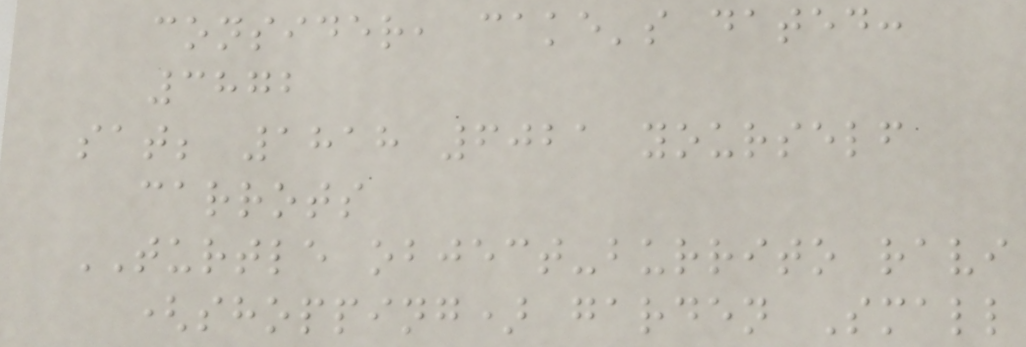consider, cake's dated:
3872
sat; 1818 6021 yourself
carrots
TURTLE object-burrito ravi
(shopping) garden Small
